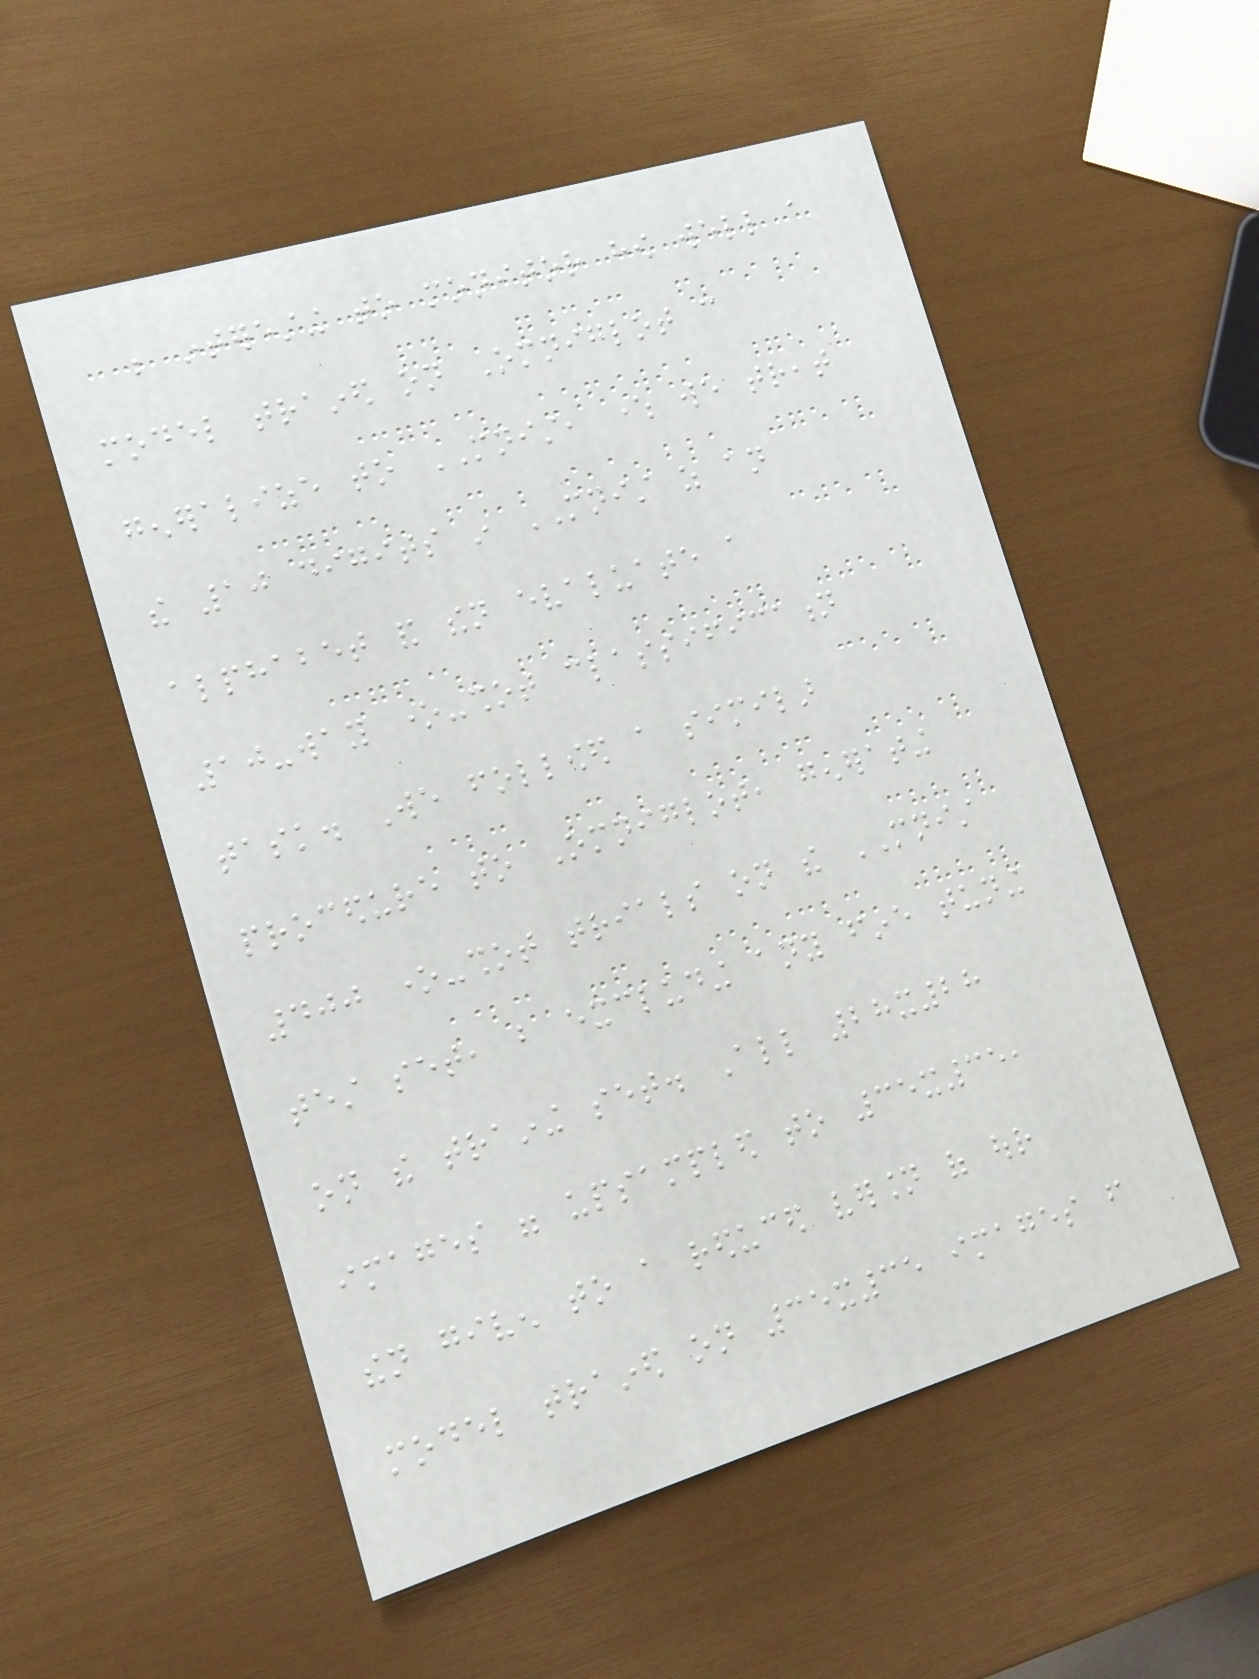be interesting to monitor how well a
model trained on Omniglot can
generalize to MNIST, where we treat
the 10 digits in MNIST as an
alphabet and then evaluate a
10-way one-shot classification
task. We followed a similar
procedure to Omniglot, generating
400 one-shot trials on the MNIST
test set, but excluding any fine tuning
on the training set. All 28x28
images were upsampled to 35x35,
then given to a reduced version of our
model trained on 35x35 images from
